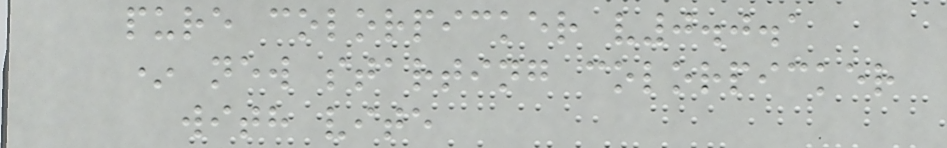pure colorpicker v0.0.1
* new starting colorpicker
with vite
